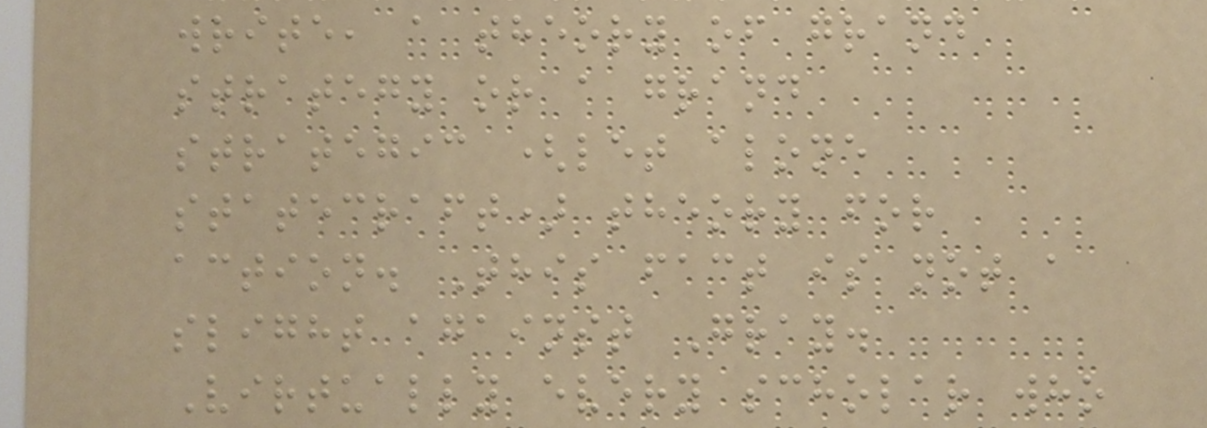write, a theory of grand
strategy or a grand
strategic (let alone
statecraft) theory for
action. This fact is not a
slight against Gray.
Virtually every scholar who
